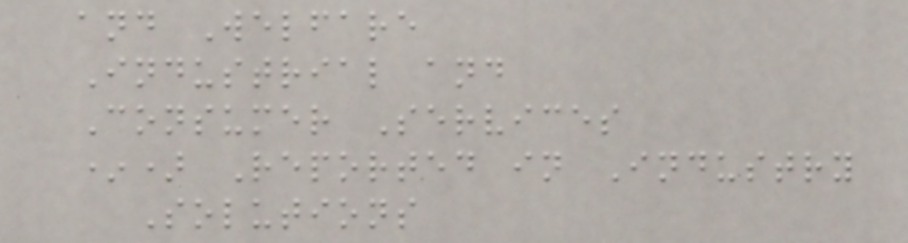and Welfare
Industrial and
Consumer Services
*) Reported in Industry
Solutions
